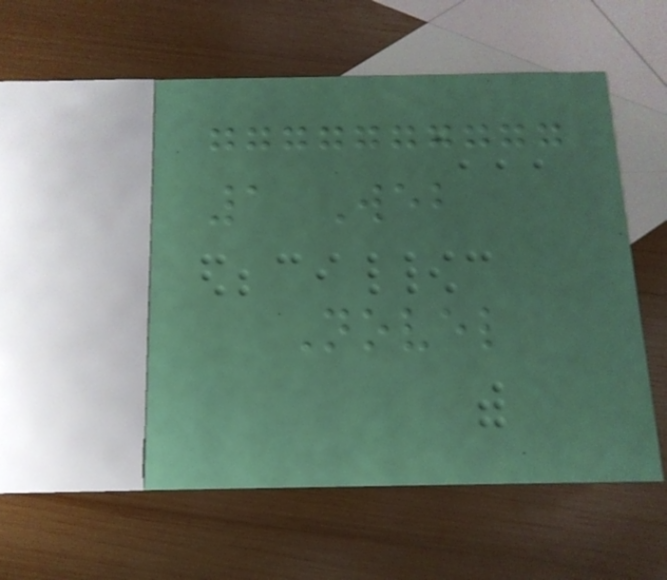1 Web
Novel
